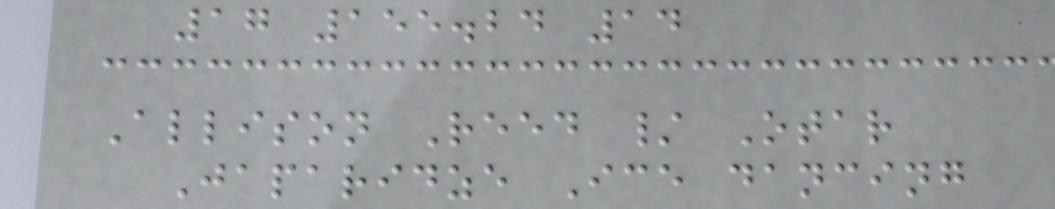17 155.24 14
Allison Reed / Otar
Japaridze Ice dancing
